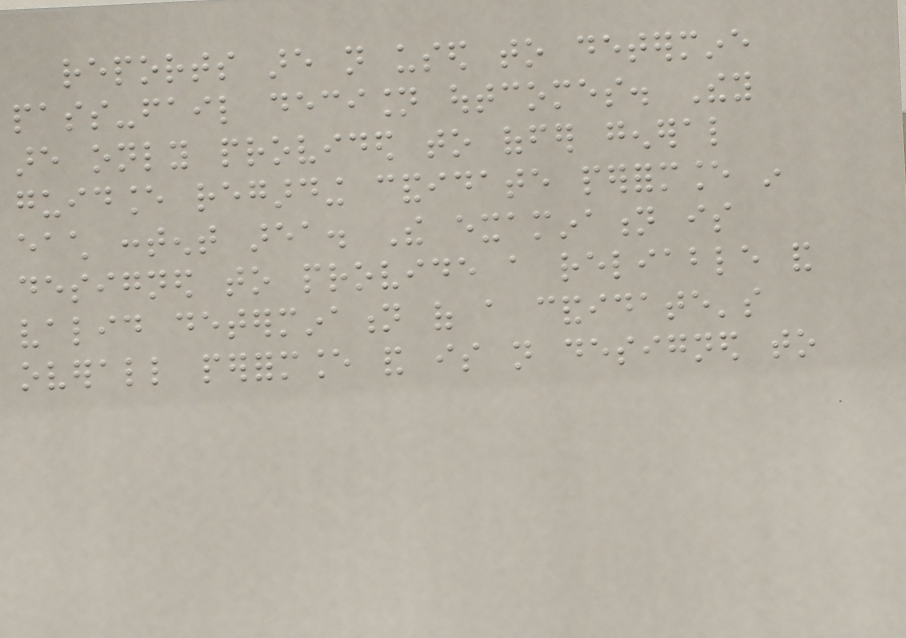reports are not used to determine
pass-fail decision outcomes. They
are only provided to offer general
guidance regarding candidate performance in
each content area. The examination is
designed to provide a reliable and
valid determination of a candidate's
overall performance and is not designed to
